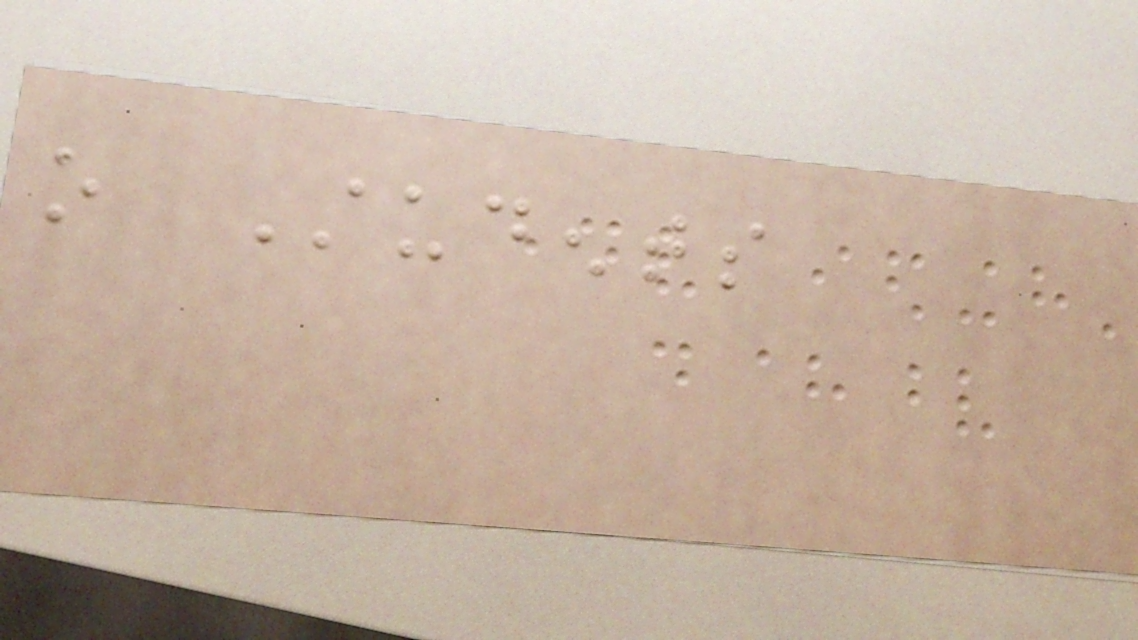o Students
